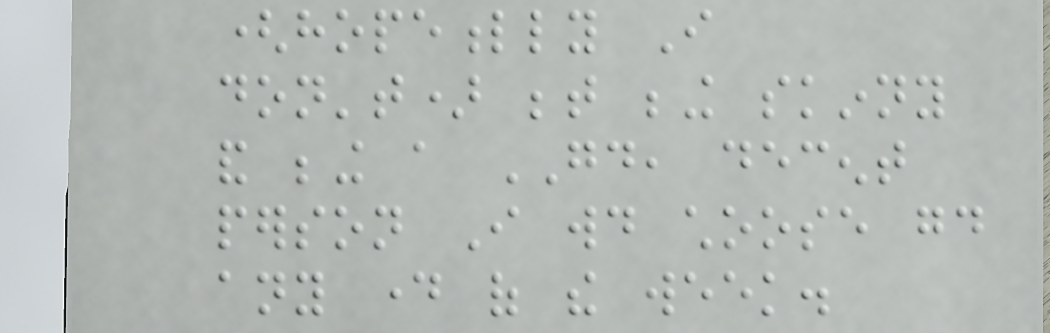(hopefully I
don't) between being skinny
and being a GOOD, decent
person I would choose good
any day of the week.
